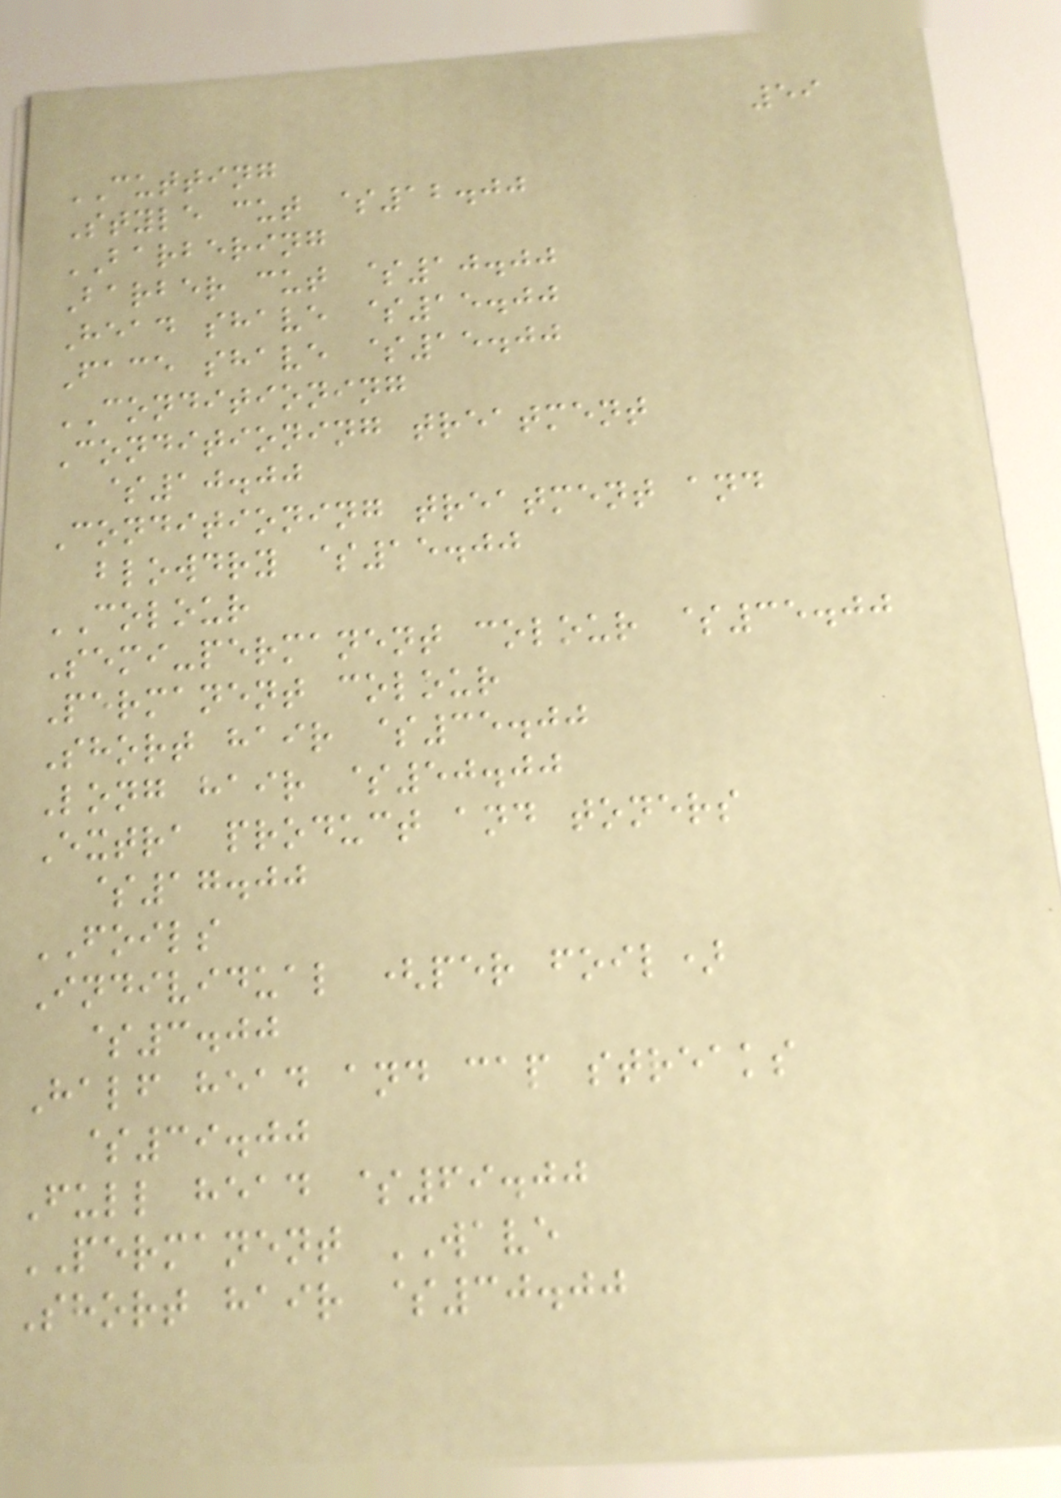59
CUTTING
Style cut $12.00
BARBERING
Barber cut $10.00
Head shave $15.00
Face shave $15.00
CONDITIONING
Conditioning treatment
$10.00
Conditioning treatment and
blowdry $15.00
COLOUR
Semi-permanent colour $35.00
Permanent colour
Short hair $35.00
Long hair $50.00
Extra product and toners
$17.00
FOILS
Individual (per foil)
$3.00
Half head and cap streaks
$39.00
Full head $69.00
PERMANENT WAVE
Short hair $30.00
